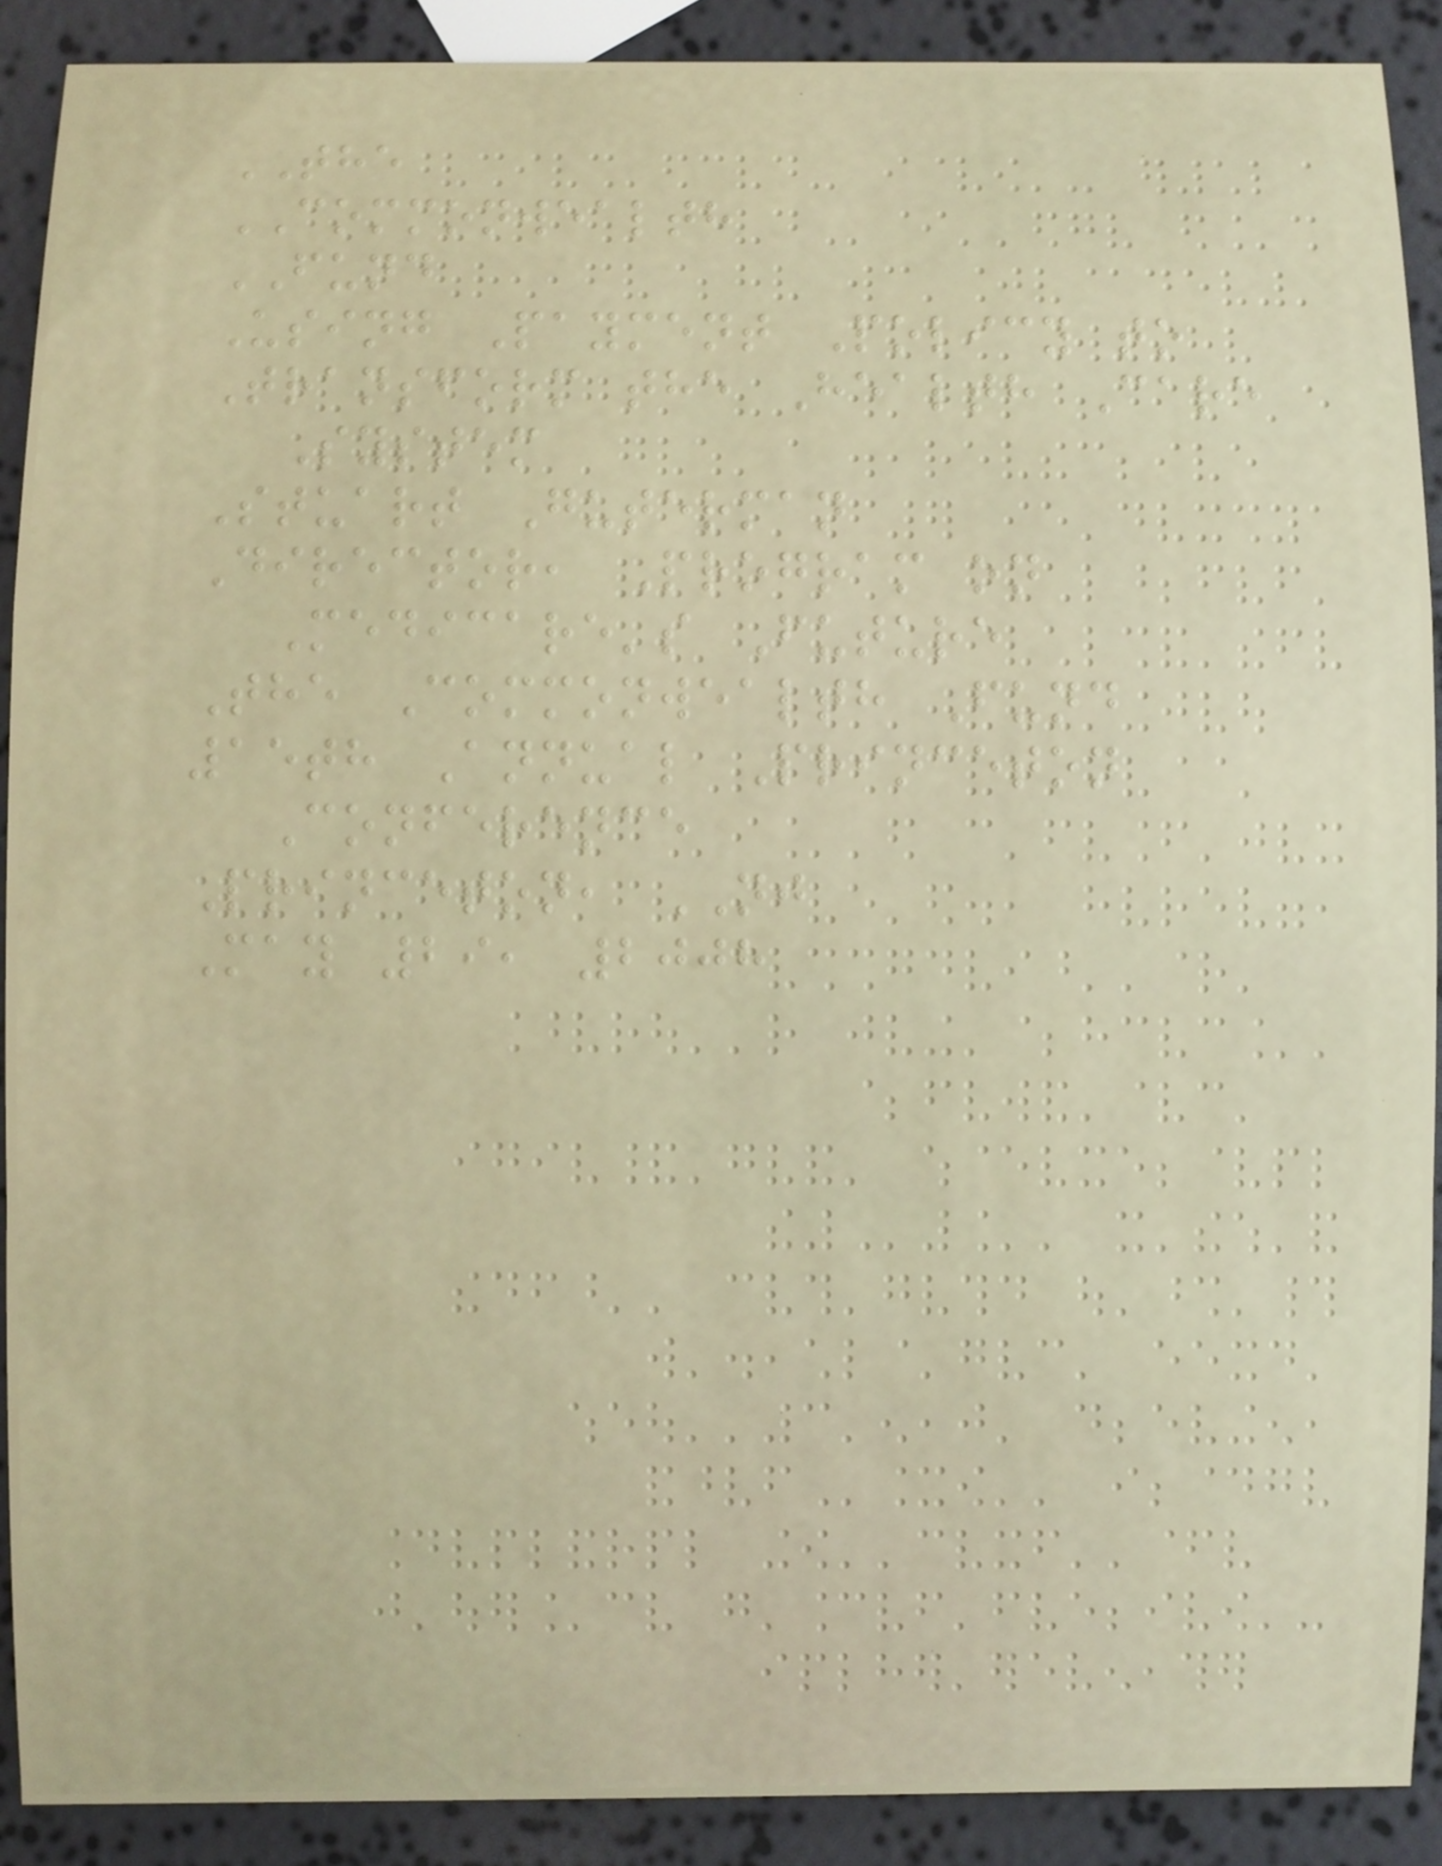THE
COMMONWEALTH
FUND
Using Payment Policy to
Transform the Health Care
System
Stuart Guterman
Director, Program on
Medicare's Future
The Commonwealth Fund
15th Annual Princeton
Conference
Princeton, NJ
May 29, 2008
